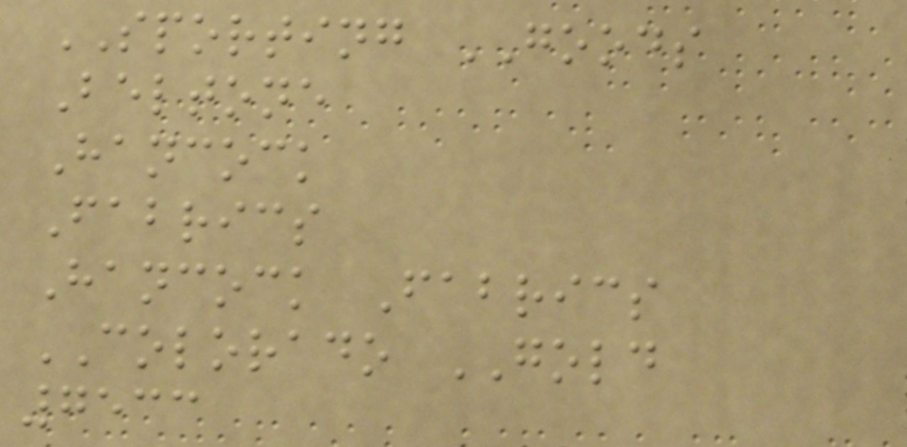SPORTING GOODS
Beltone
Hancock
Fabrics
Hancock Fabrics
COLORADO GOLD
7533
